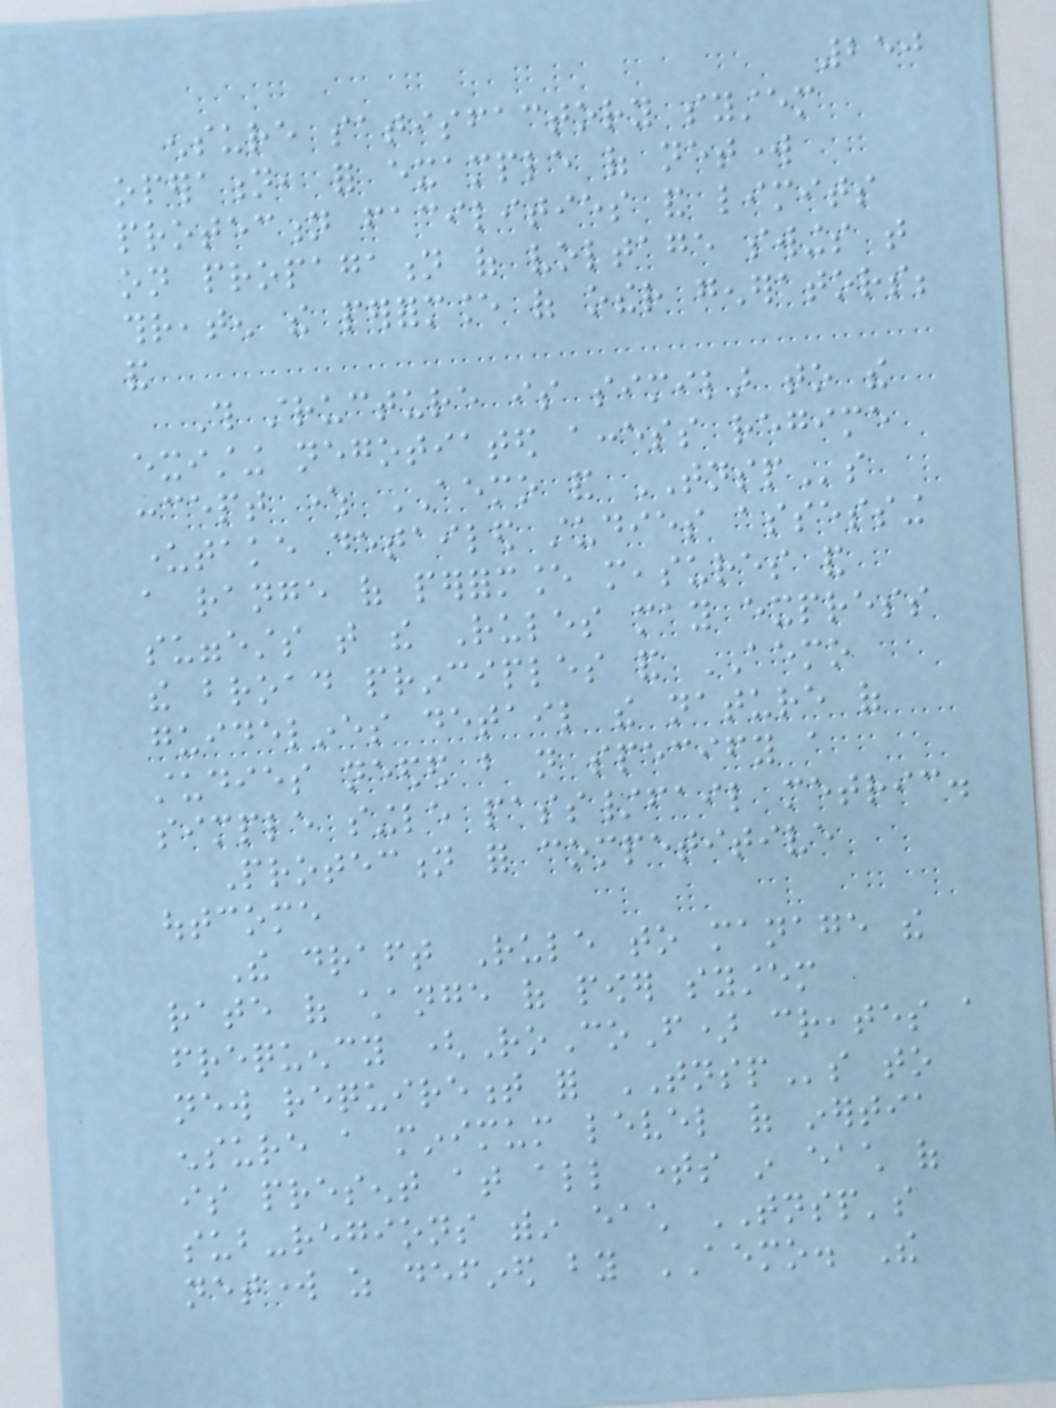250
ensure satisfactory system
operation, for example of network
protection facilities and limits
on propagation of voltage swings that
threaten the performance of other generators;
and
This structure is similar to the
existing negotiated access regime
concept where AEMO and TNSPs
undertake detailed studies assessing
a range of performance measures and
suggests that the Rules may express
the broad principles and AEMO
guidelines detail the nature of
studies needed but not specify a
simple single pass/fail metric.
Protection for competitive
outcome
The draft Rule to manage the
rate of change of power system
frequency (RoCoF) creates a
new requirement for TNSPs to
ensure a minimum level of inertia
is present at all times in each of
sub-regions within each TNSP's
network as defined by AEMO. The
